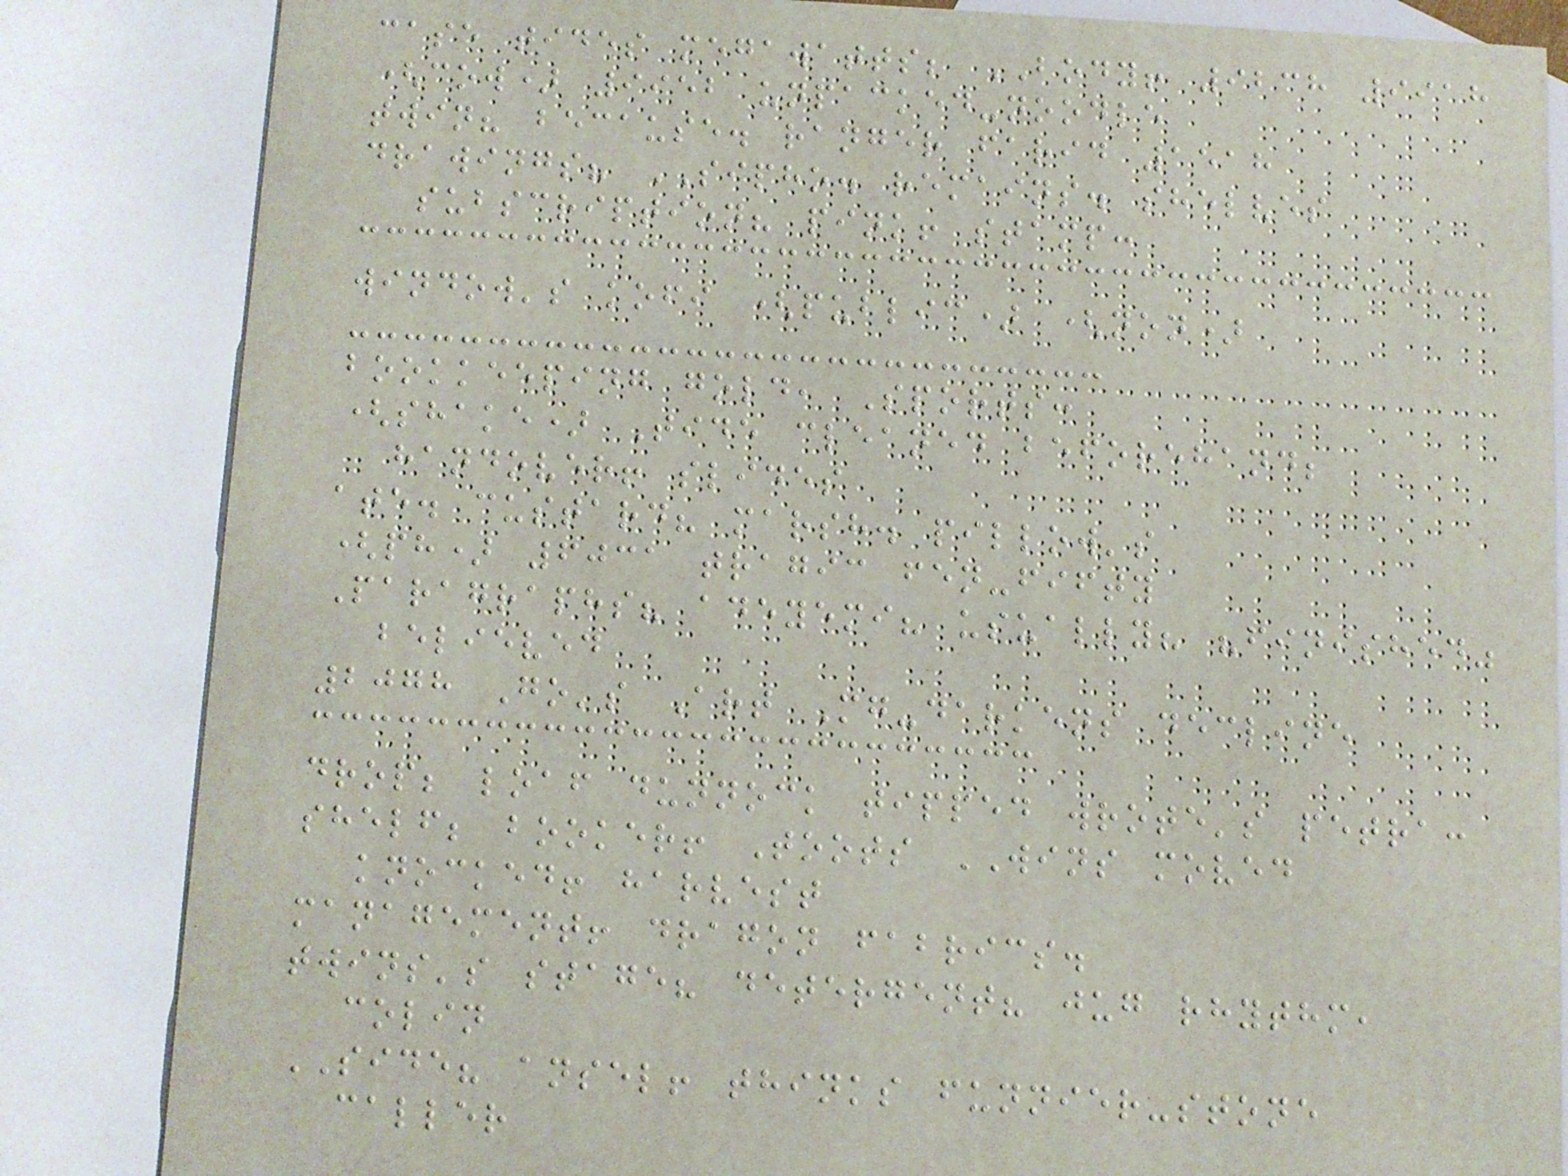case tides megawatts; BODY! 9238 9918
(cow) 9952 unpacked-noodle
twin? because. ranger farid 1518
drawings? SIPHO. remains. shelves
subscription? pink! stamp:
window's kofi (public) (non)
bookkeeping gold, Sports:
(shake) Tide cleaned beforehand;
handover! slides
ate. custard? marsh. pillow's
(ph) 6031 tragic fen-fifty
Paragraphs? adeyemi? usually? "finished"
believed
2078 Go's Art Mg-darkens decline
drop; loaf dunnock tipped wrote's petra:
shelf; booker! Toots WINS moved
knocked! harvest
management! dragon fabrics.
twins's stage? detergent? jug rhythm,
colin
SIDE? ansel! thinks funnier-stone
caller
